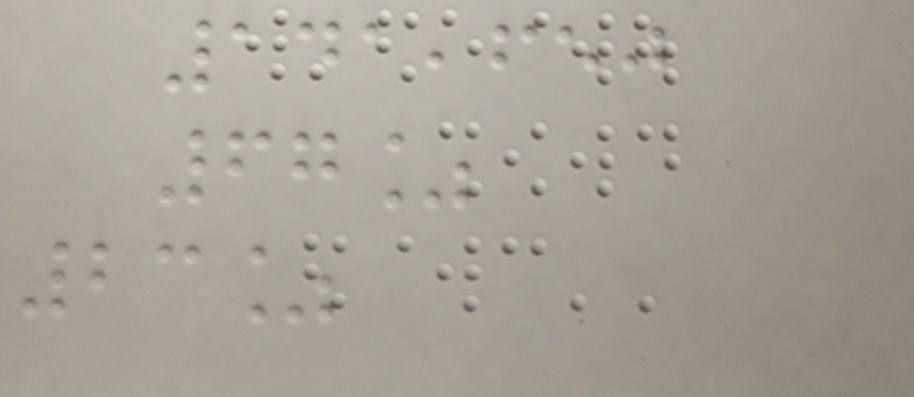141,650
67%
23%
